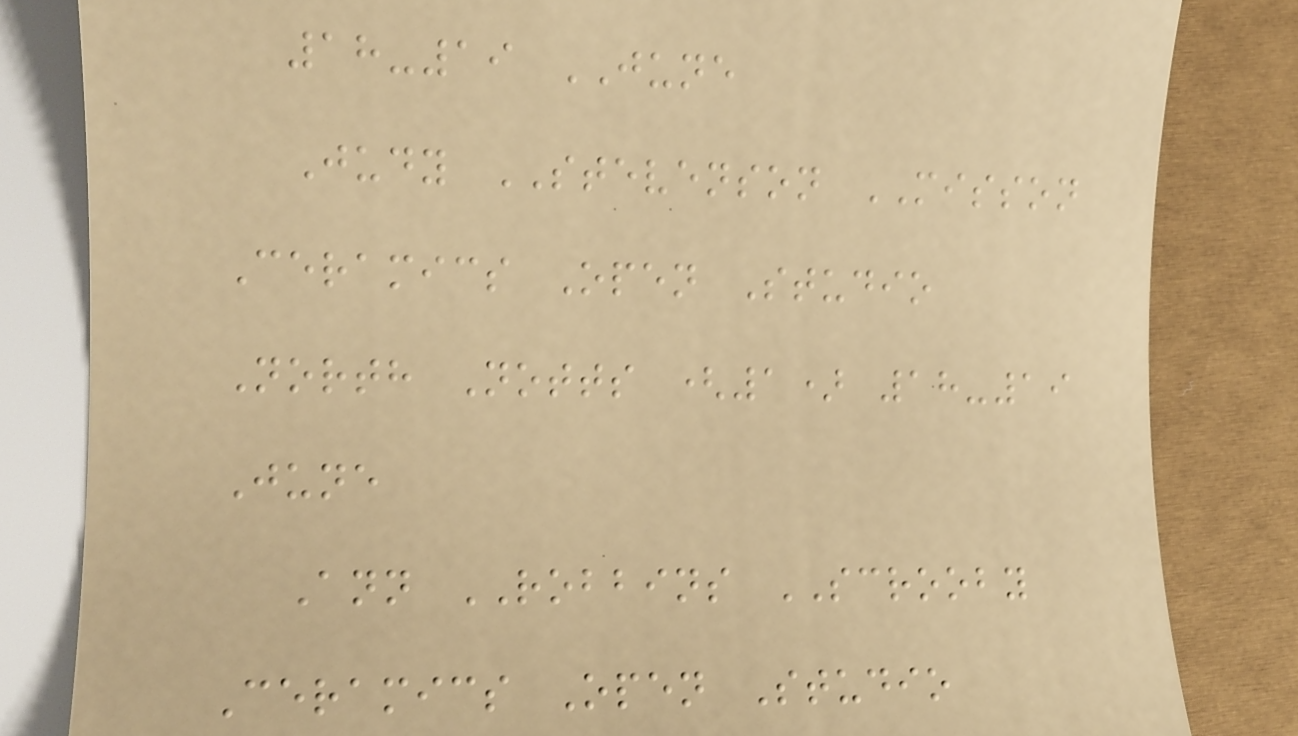18-19 JUNE
Judy STEVENSON MISSON
Ceramics Open Studio
North Notts (1) 18-19
June
Ann ROBBINS SCROOBY
Ceramics Open Studio
